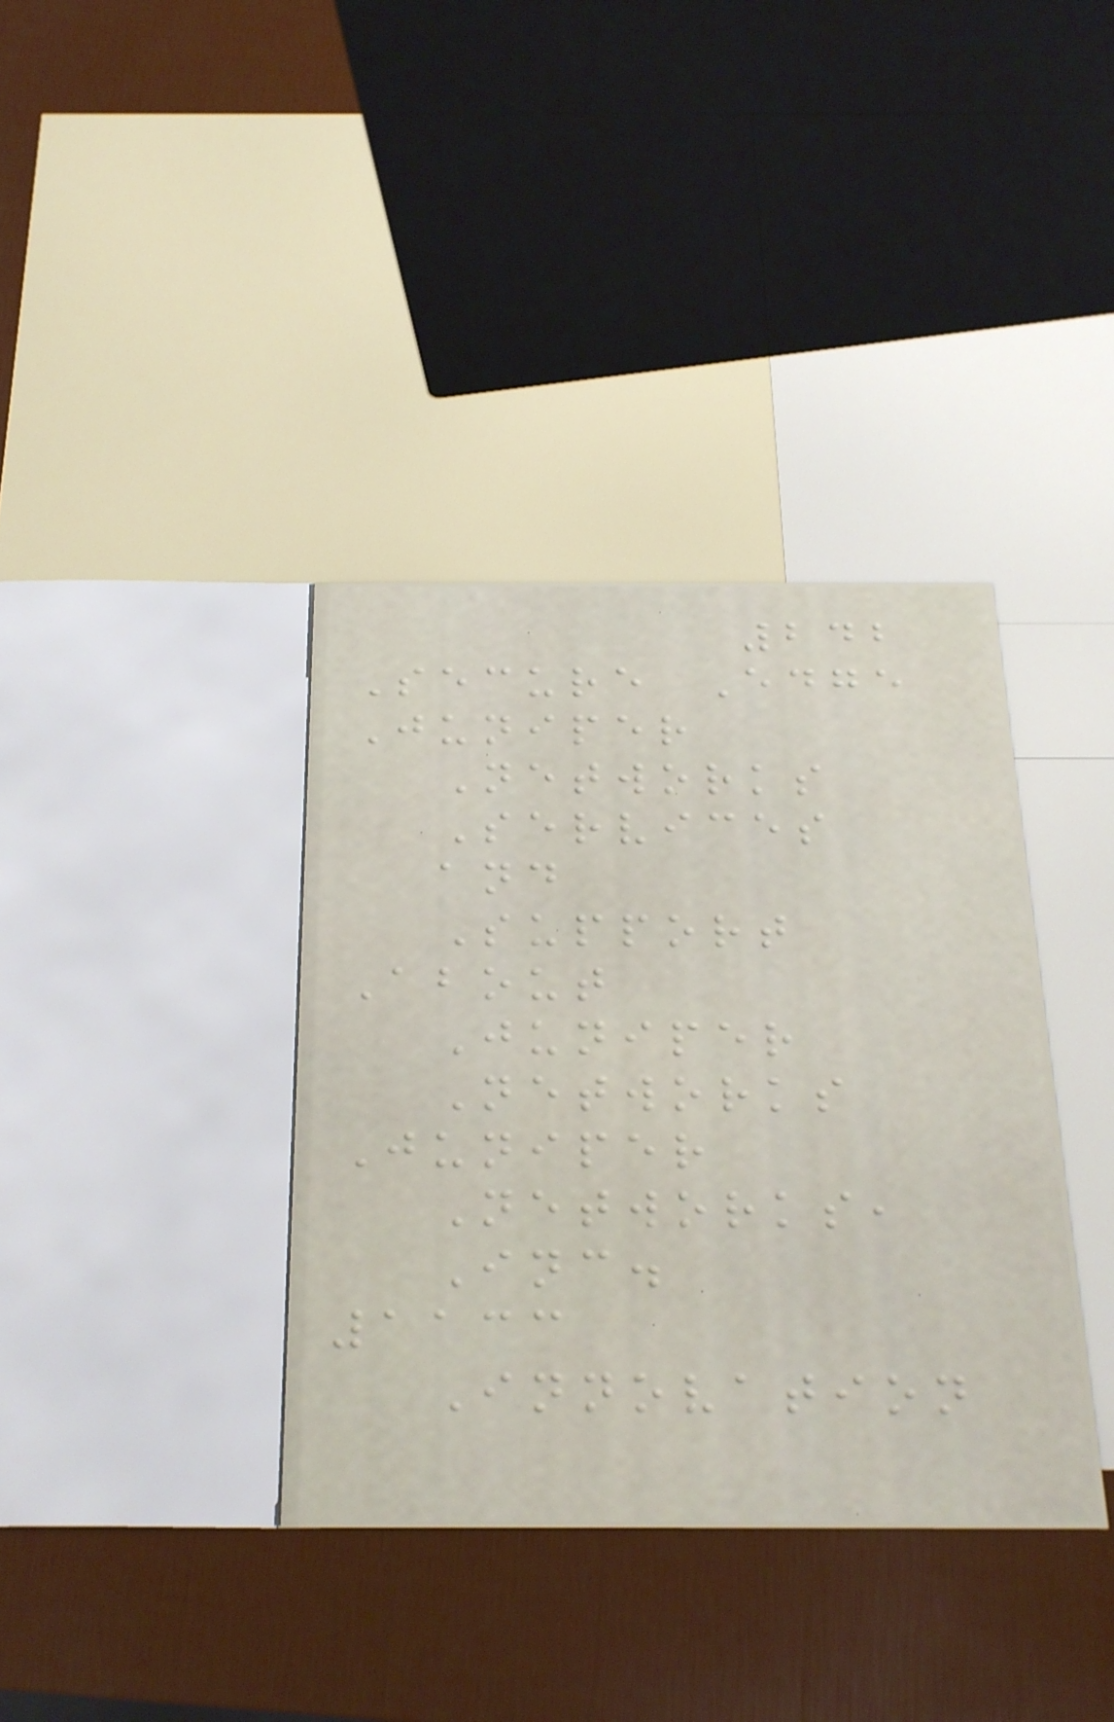242
Secure Edge
Juniper
Networks
Services
and
Support
About
Juniper
Networks
Juniper
Networks,
Inc.
1133
Innovation
